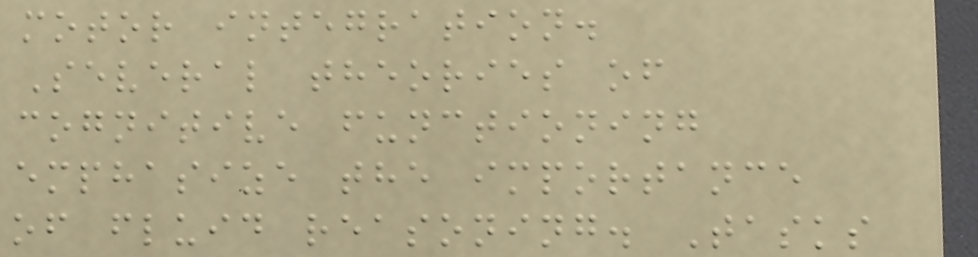motor integration.
Several theories of
cognitive functioning
emphasize the importance
of fluid reasoning. Tasks
